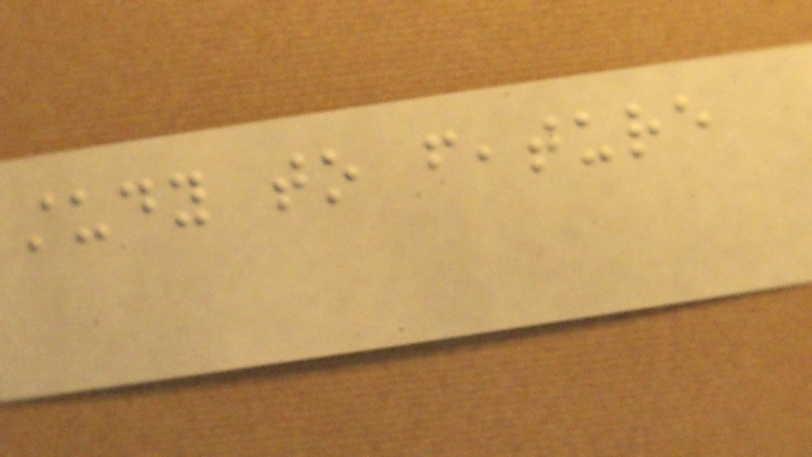study to feature
